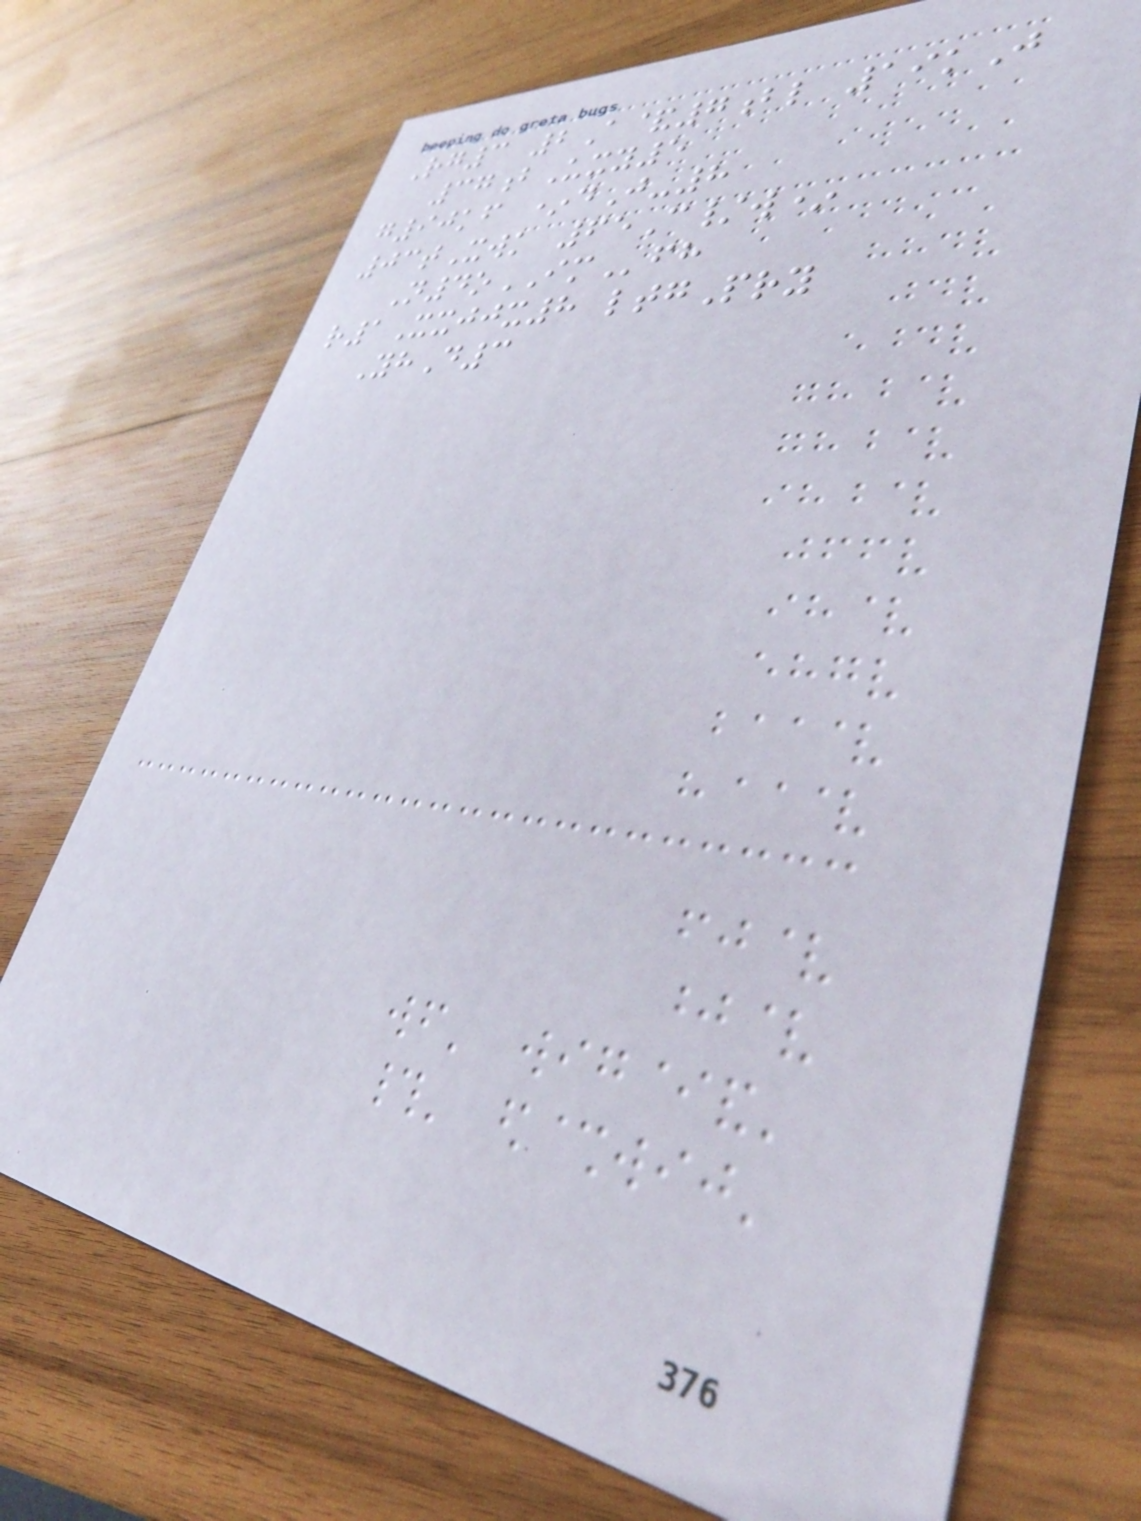Rg3 2A&7bl 19kJ
37bUxy5
g90kf *dJ-8
03tXwk 65C/w*
N4oIMfh
r1Xxjjx8 ltgPry
YhD3
